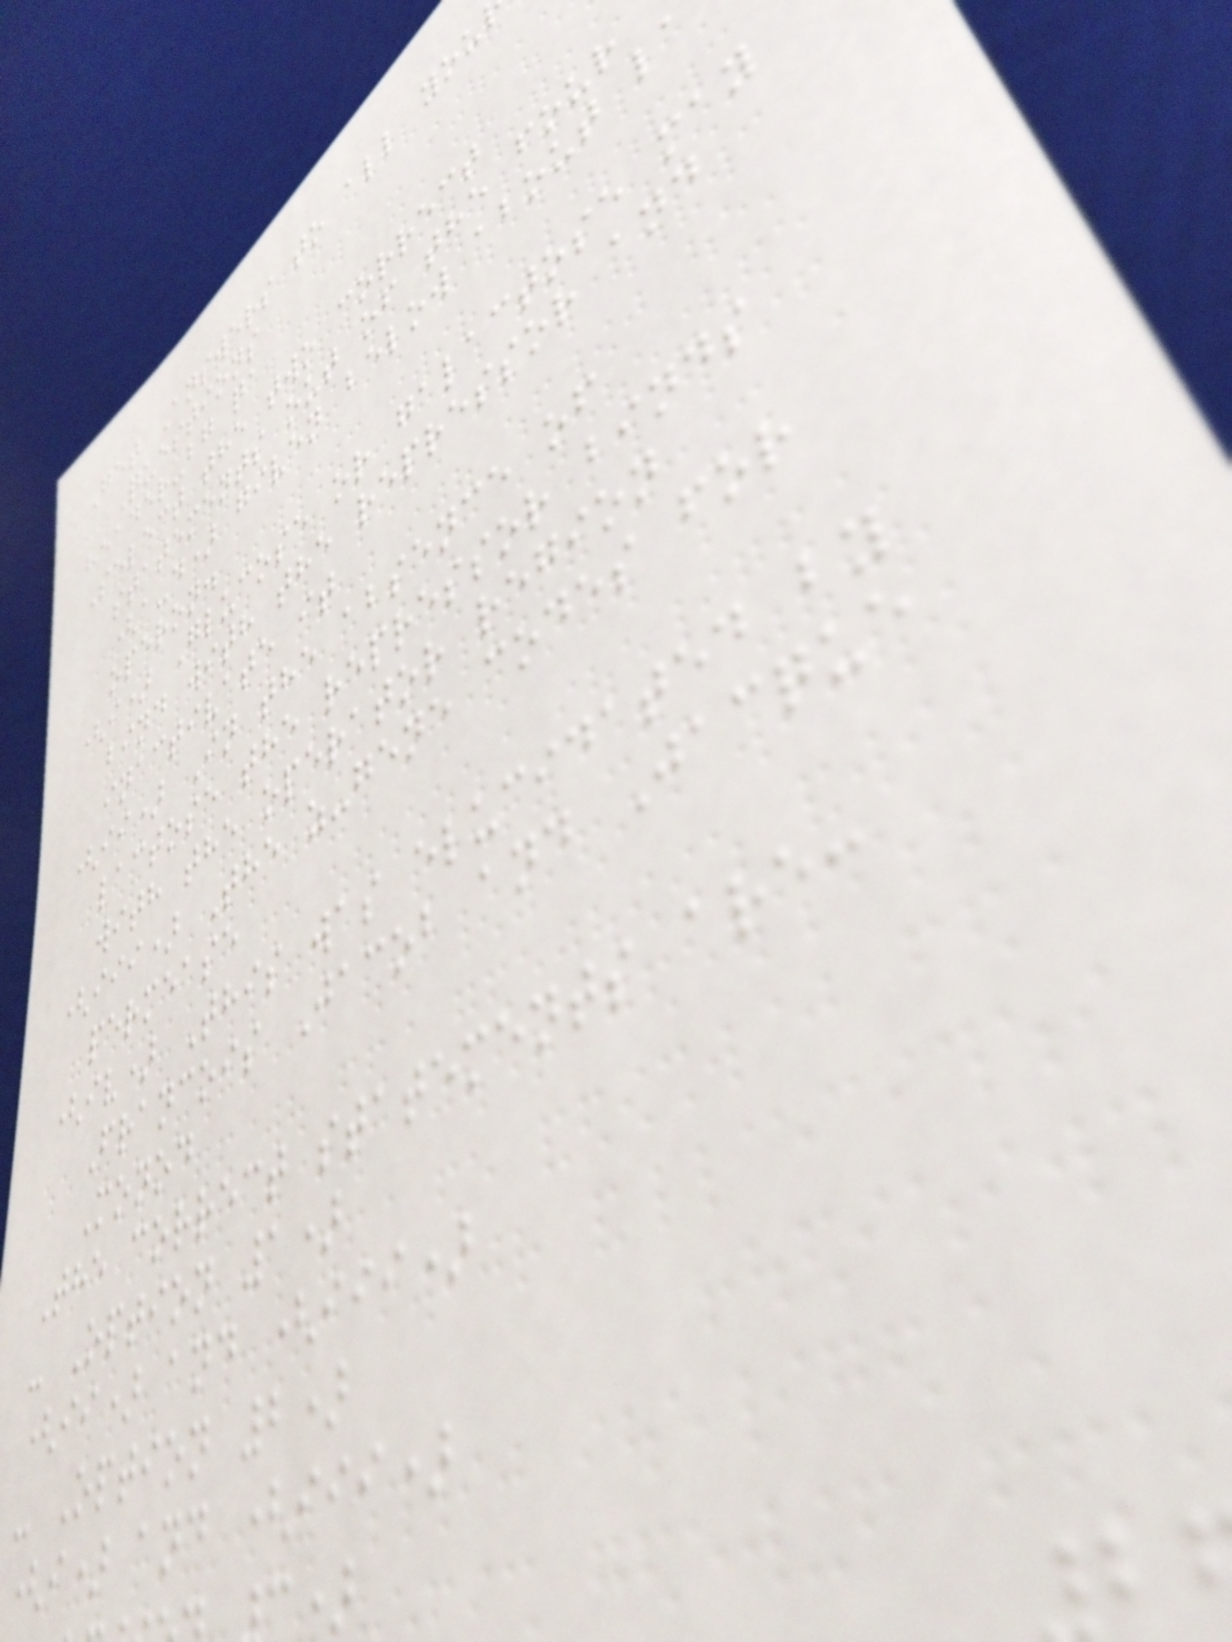Get Answers to all you
Questions
header-bg qa
Select the two correct
statements out of the four
(a-d) given below about la
operon.
(i) Glucose or galactose may
bind with the repressor and
inactivate it
(ii) In the absence of
lactose the repressor binds
with the operator region
(iii) The z-gene codes for
permease
(iv) This was elucidated by
Francois Jacob and Jacque
Monod
The correct statements are:
- Option 1)
(ii) and (iii)
- Option 2)
(i) and (iii)
